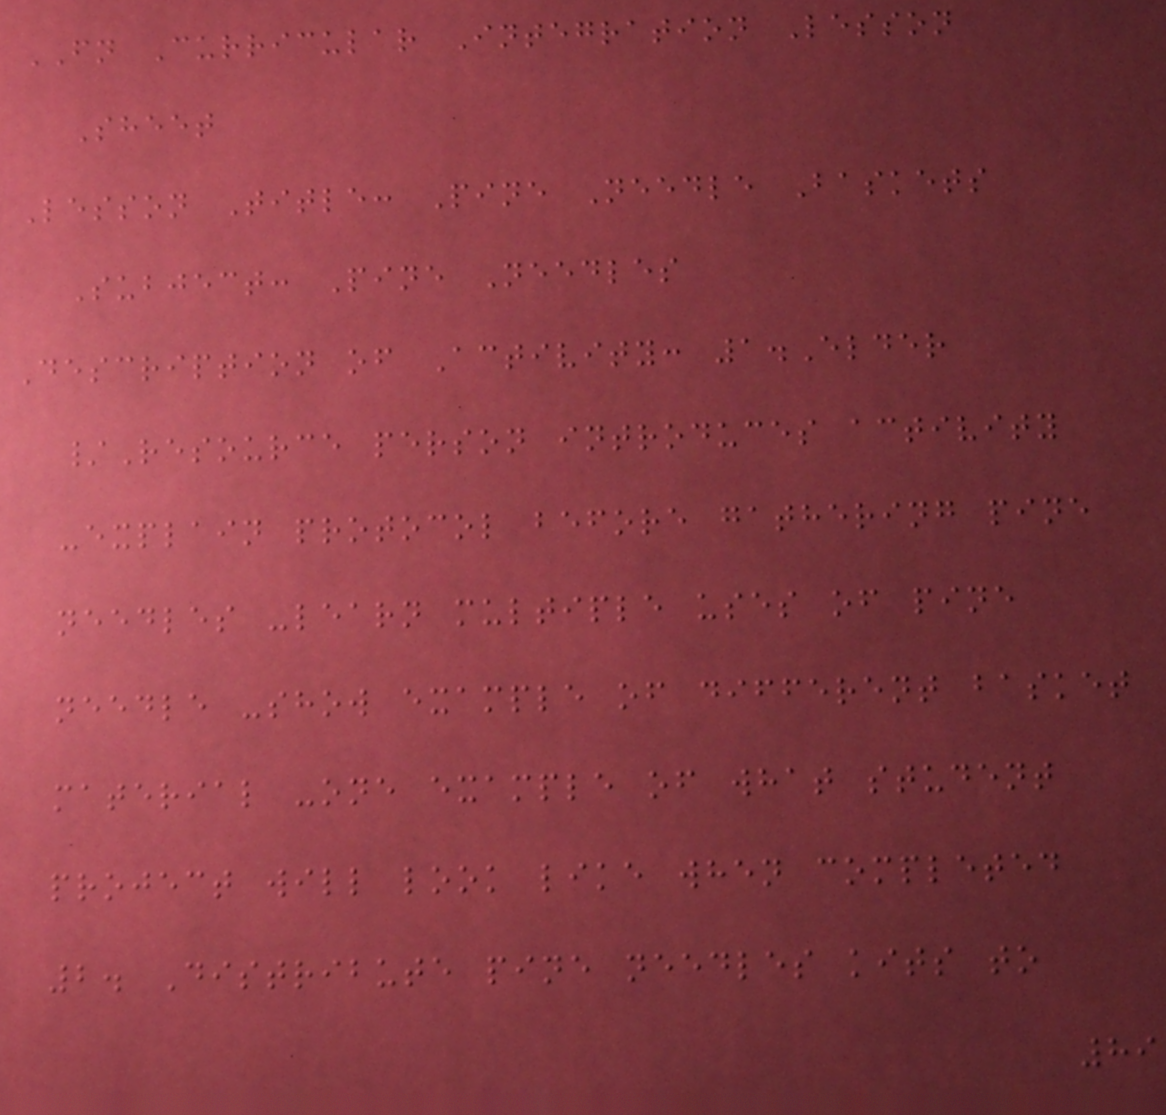FN Curricular Integration Lesson
Sheet
Lesson Title: Pine Needle Baskets
Subject: Pine Needles
Description of Activity: 1.Elder
/Resource person introduces activity
-explain protocol before gathering pine
needles -learn multiple uses of pine
needle -show example of different basket
material -one example of what student
project will look like when completed
2. Distribute pine needles kits to
89
